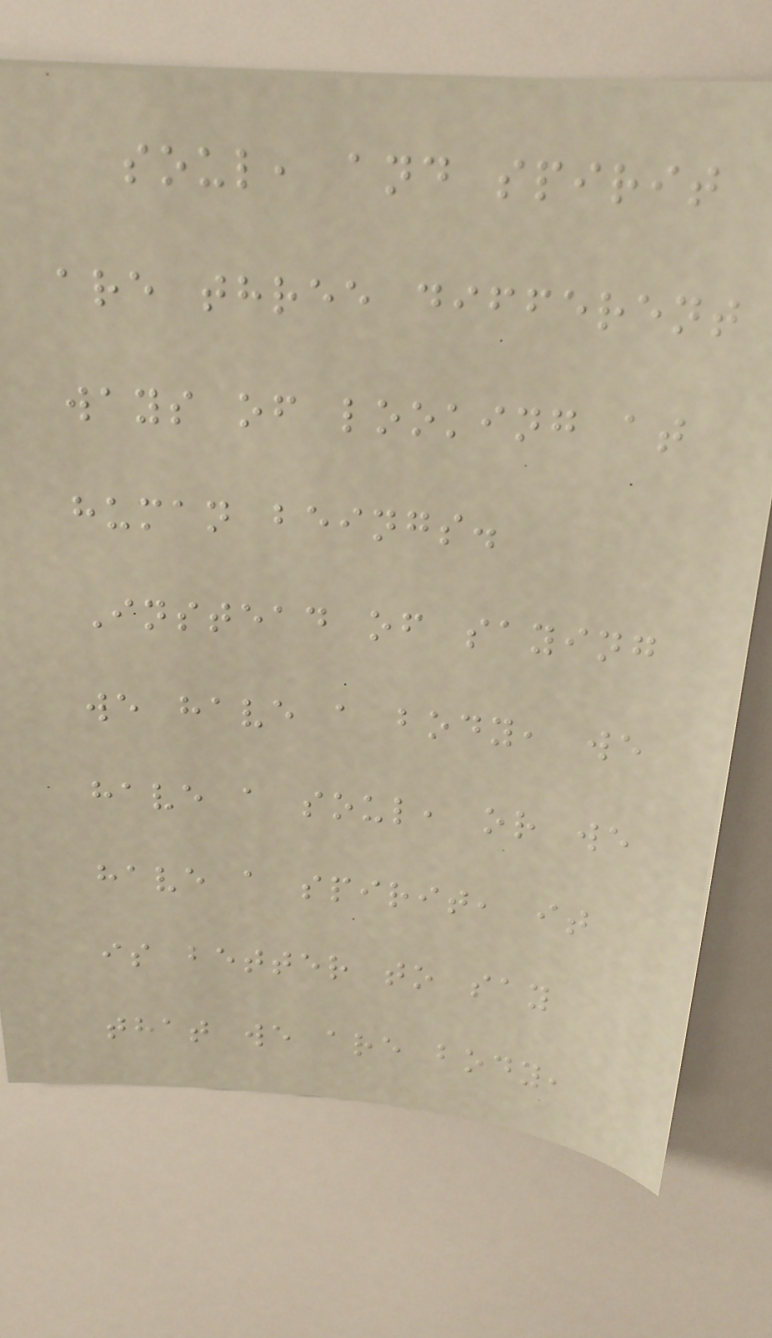soul, and spirit
are three different
ways of looking at
human beings.
Instead of saying
we have a body, we
have a soul, or we
have a spirit, it
is better to say
that we are body,
